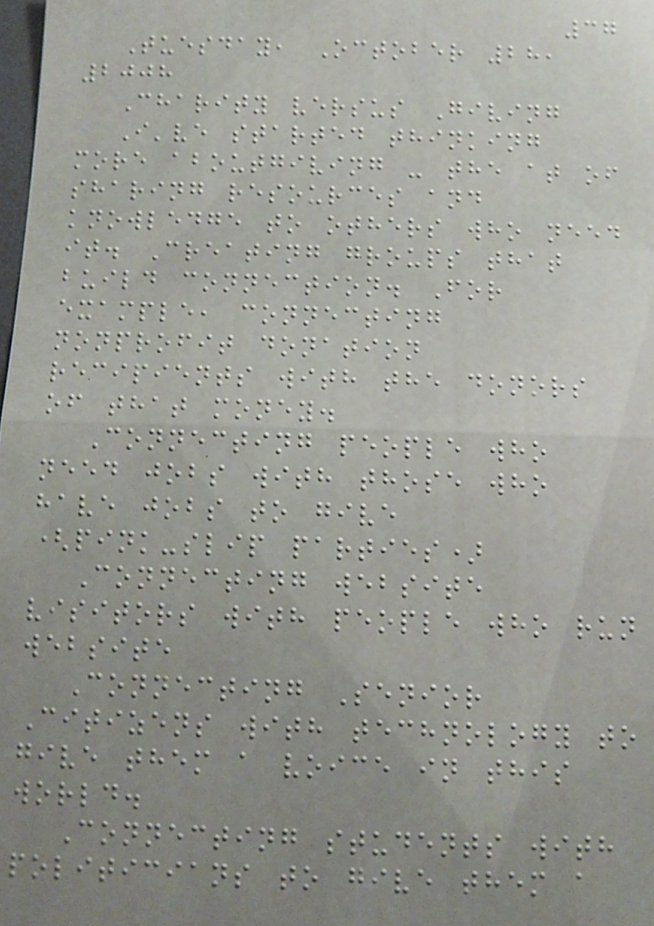37
Tuesday, October 28,
2008
Charity versus Giving
I've started thinking
more aboutgiving - the at of
sharing resources and
knowledge to others who need
it. Creating groups that
build connection. For
example, connecting
nonprofit donation
recipients with the donors
of that money.
Connecting people who
need jobs with those who
have jobs to give
(pink-slip parties)
Connecting website
visitors with people who run
website
Connecting Senior
Citizens with technology to
give them a voice in this
world.
Connecting students with
politicians to give them a
